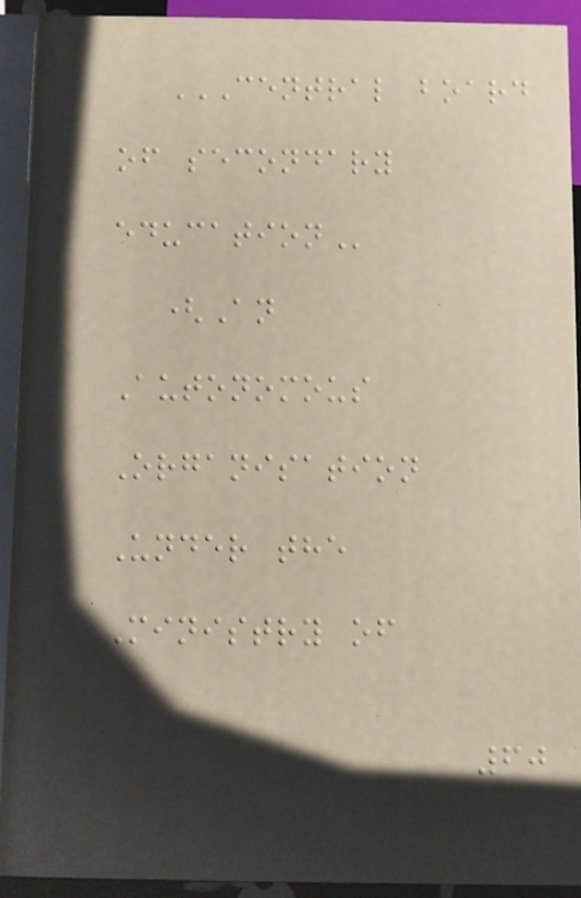CENTRAL BOARD
OF SECONDARY
EDUCATION
(An
Autonomous
Organisation
Under the
Ministry of
60
